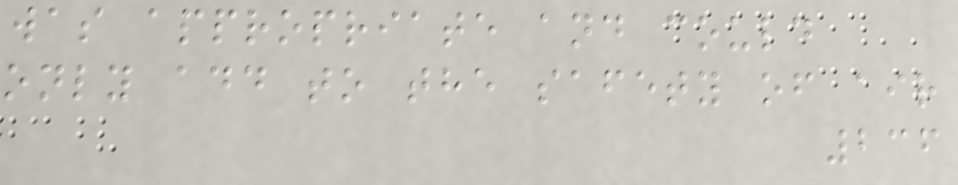was appropriate and could
only add to the safety of air
236
